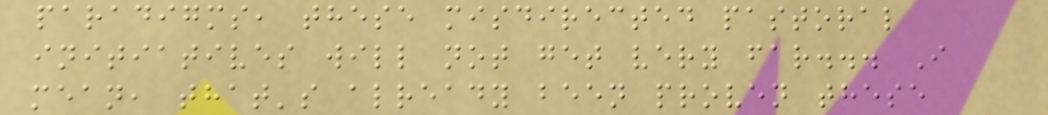paradigms, these misdirected pastoral
initiatives will not get very far... I
mean, that's already been proven these
